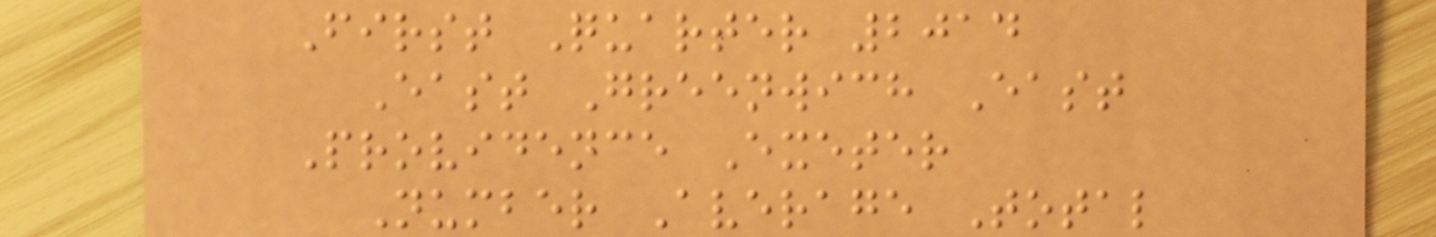First Quarter 2014
East Greenwich East
Providence Exeter
Number Average Total
